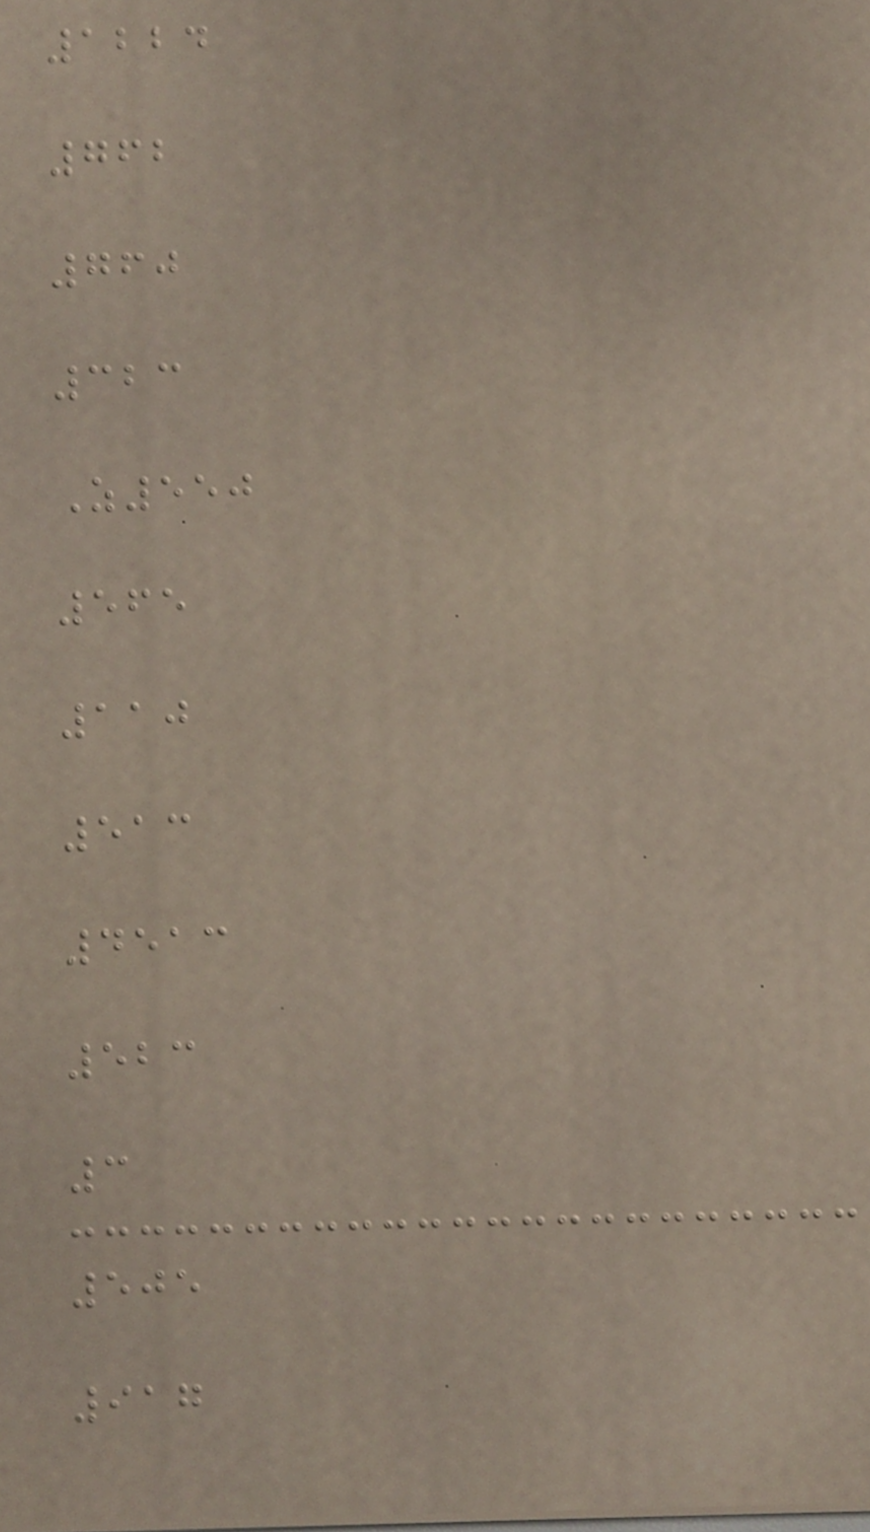1224
762
760
323
Z550
565
110
513
4513
523
3
505
917
